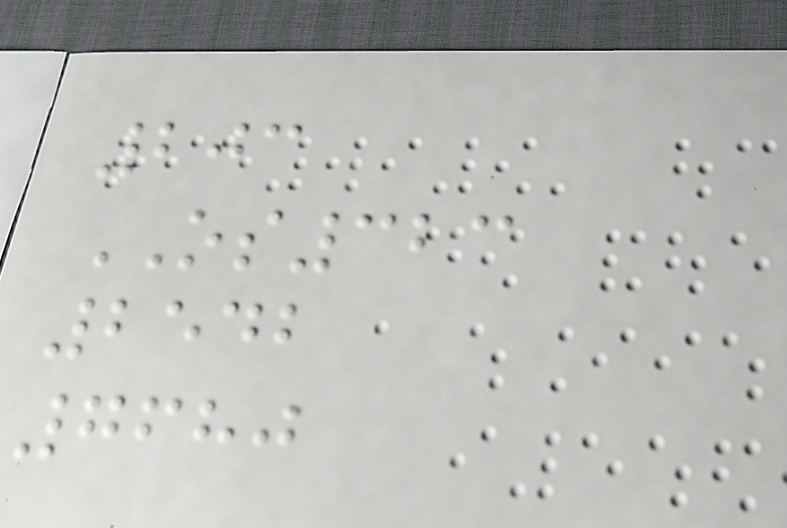203
OS323
2542
7680
